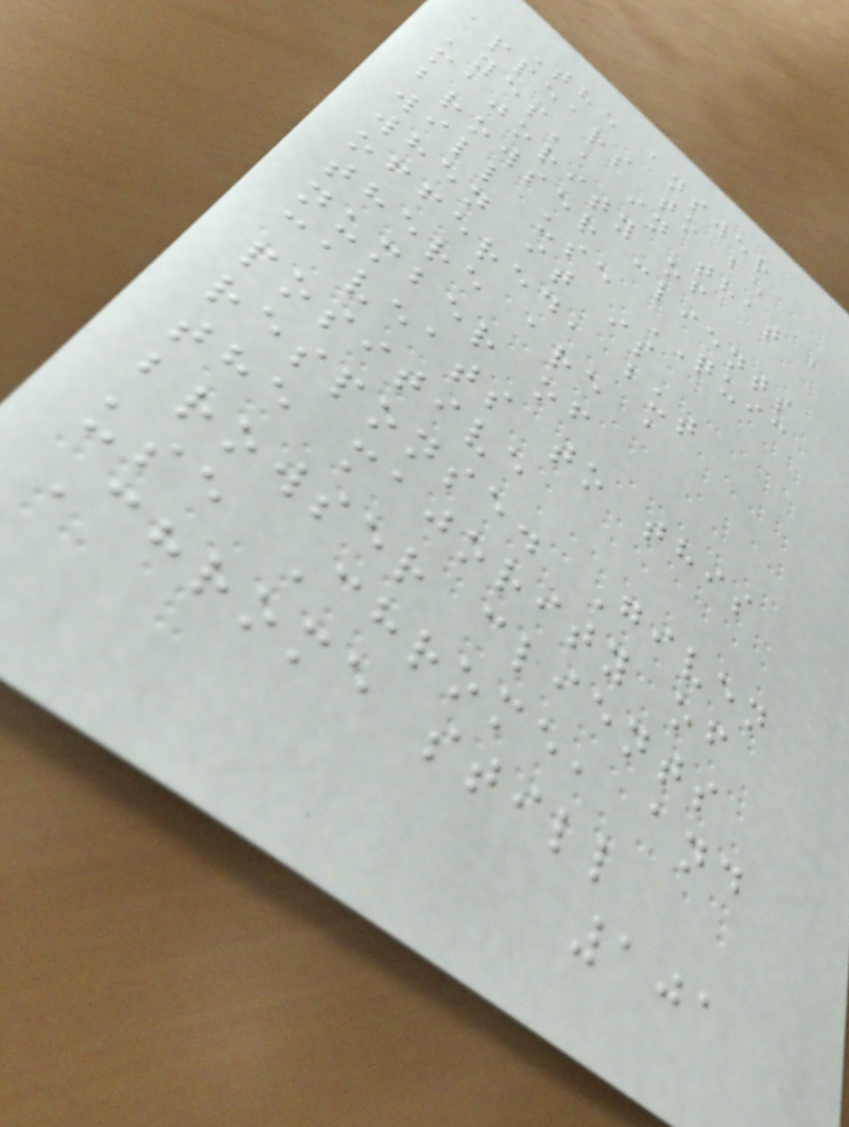The answer
appears to be
'yes', in that a
majority of
browser clients
will use QUIC
when it is
offered, but
there are a
number of
caveats to this
positive
response. Given
the majority of
browser clients
use Chrome, and
Chrome still
101
